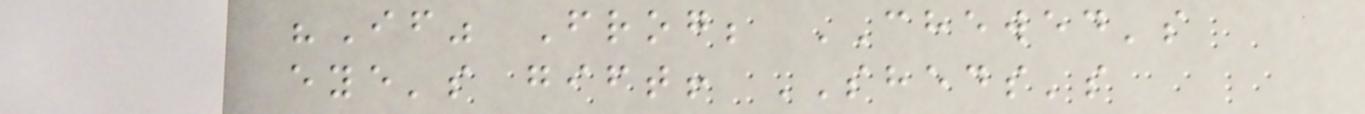"If" Frog; CHEWED's
eye's gift! SHEDS's
